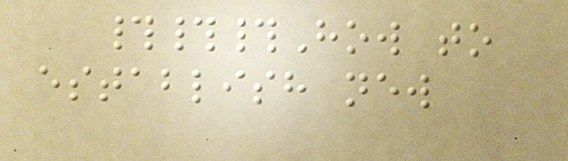###How to
establish new
